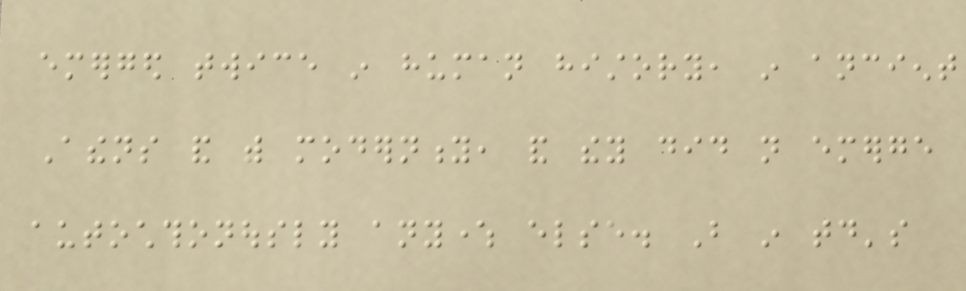emerged twice in human history, in ancient
Athens and with modernity, and they did not emerge
autochthonously anywhere else. But in today's
